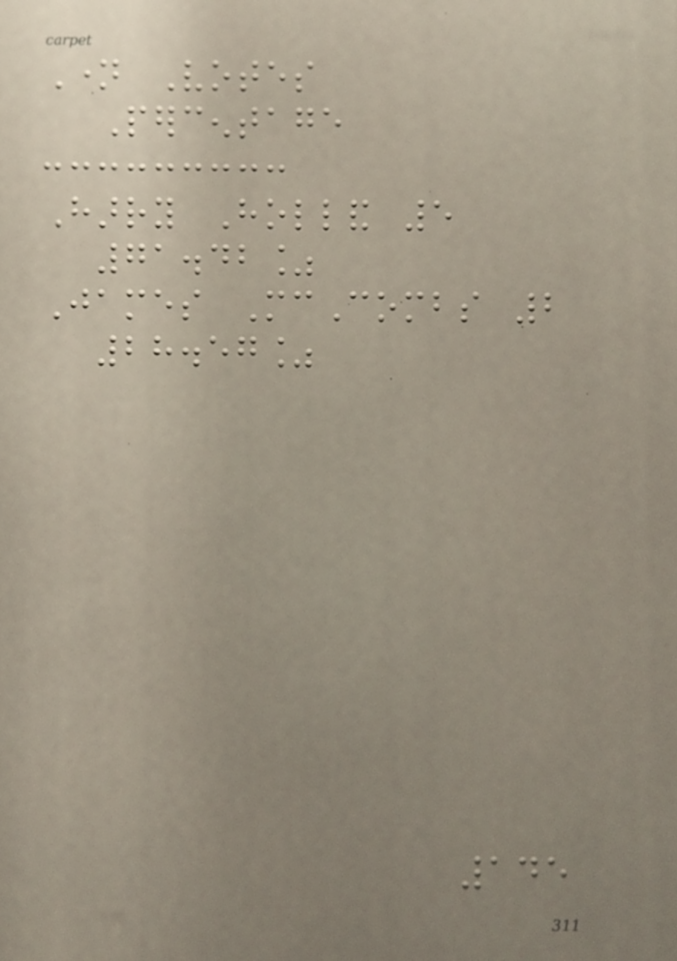Name Votes
Percentage
Harry Holland 5
71.42%
James McCombs 2
28.57%
145
